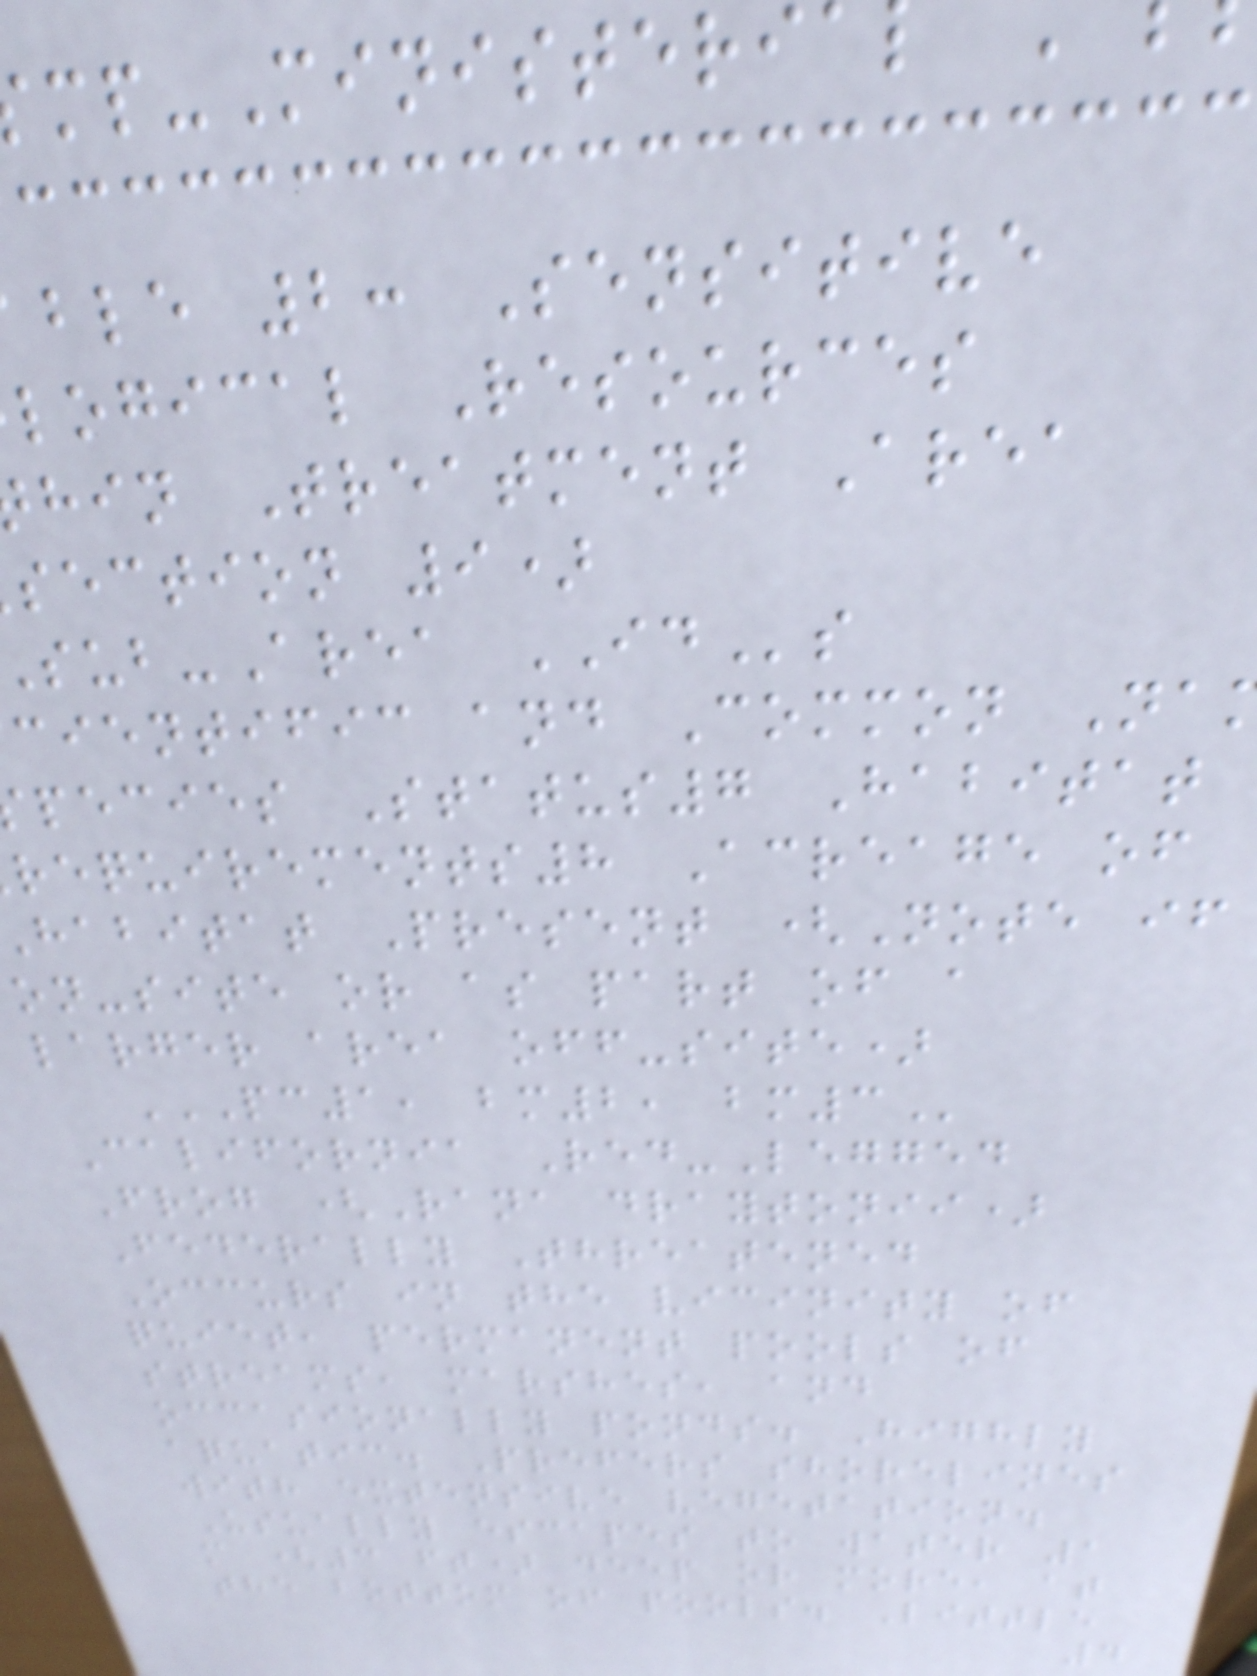ble 2: Sensitive
logical Resources
hin Treatment Area
section 9)
ub-Area IDs
cientific and Common Na
pecies Status7 Habitat
requirements8 Acreage of
habitat Present (Note if
on-site or as part of a
larger area off-site)
PC1, BM2, BM3
California Red-Legged
Frog (Rana draytonii)
Federally Threatened
Occurs in the vicinity of
quiet, permanent pools of
streams, marshes, and
occasionally ponds. Highly
aquatic. Prefers shorelines
with extensive vegetation.
Usually escapes to water 1
m (3 ft) deep or more, at
the bottom of pools. Little
4
